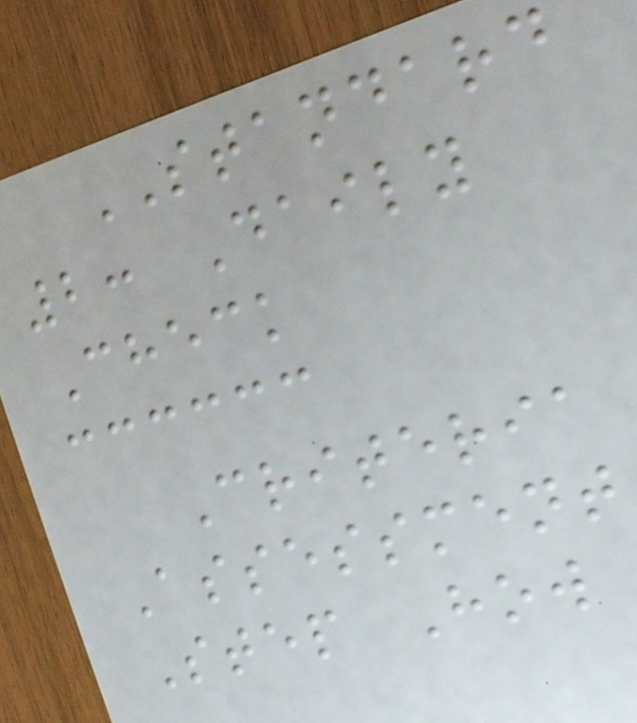STANDARD
2: Daily
Check
Criteria
Assessment
Step How
